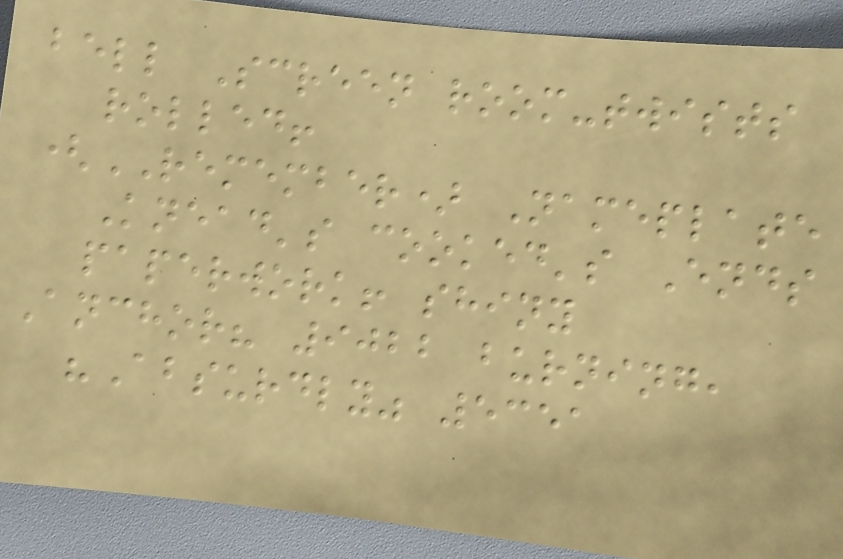bell Screen room-twists
rolled!
(REMEMBER) Nameplate
Knead's cooked's Ends
paperwork! shiny
Anchor? 9022 burning,
"Absurdly" 5351
